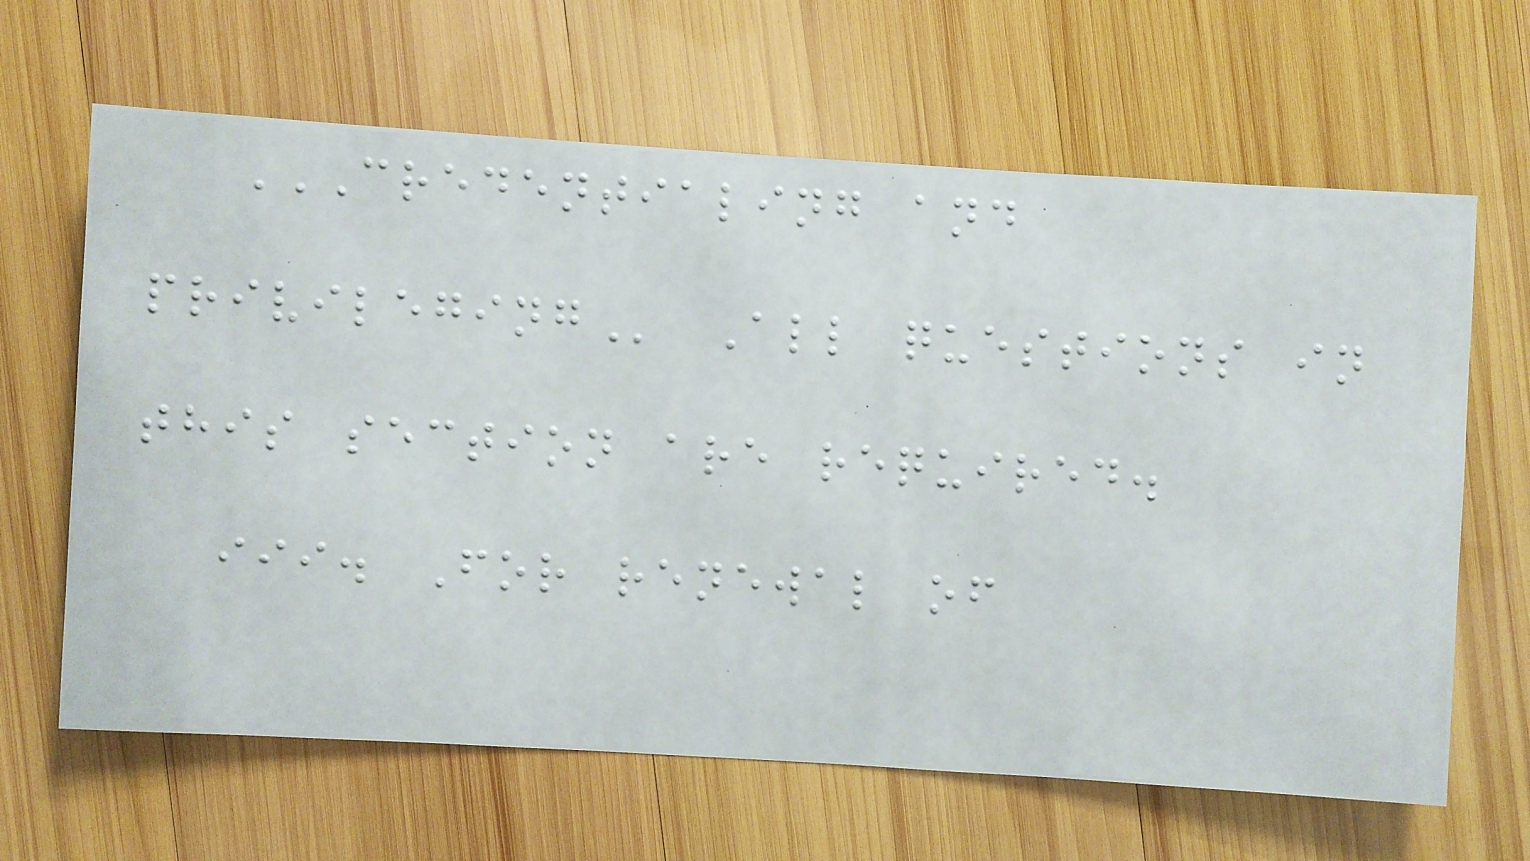CREDENTIALING AND
PRIVILEGING All questions in
this section are required.
iii. For renewal of
